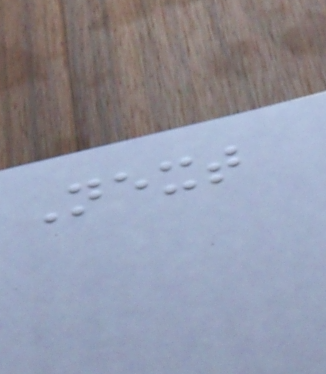Next
